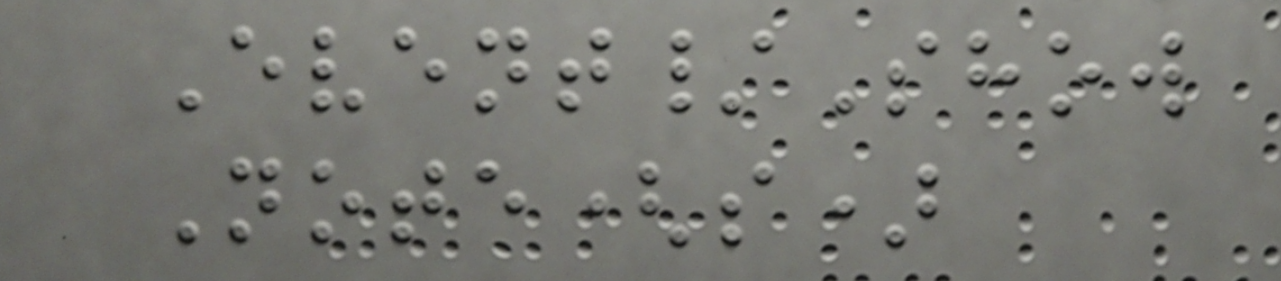Event/Show
Note(s)
